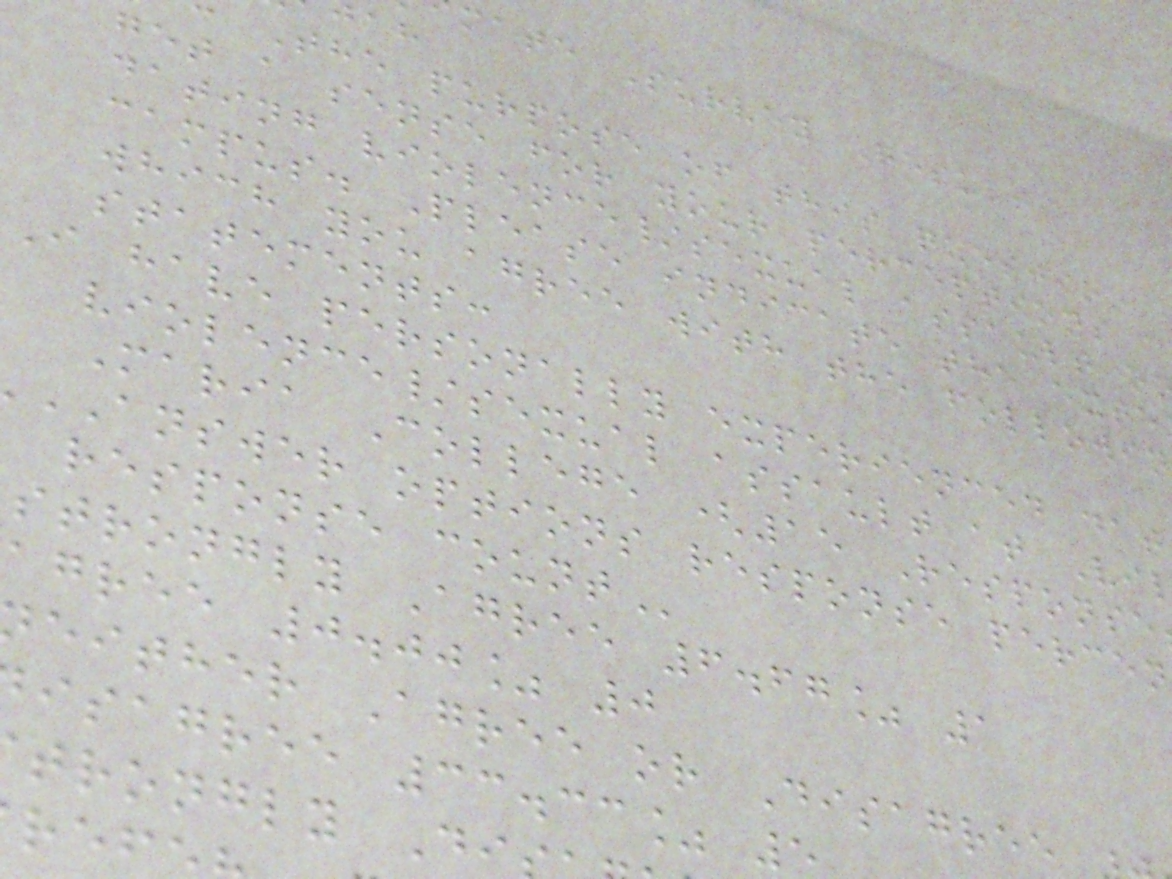mate Survey Results
The purpose of this question
get a sense for your perceptions a
dating violence/sexual assault o
campus. Please indicate the exte
which you agree with the followin
statements:
I have personally experienced dat
violence/sexual assault at Vi
Maria College (15 Response
ANSWER options response
response
strongly Agree 6.67% 1
agree 0.00% 0
either Agree or Disagree
isagree 33.33%
trongly Di
